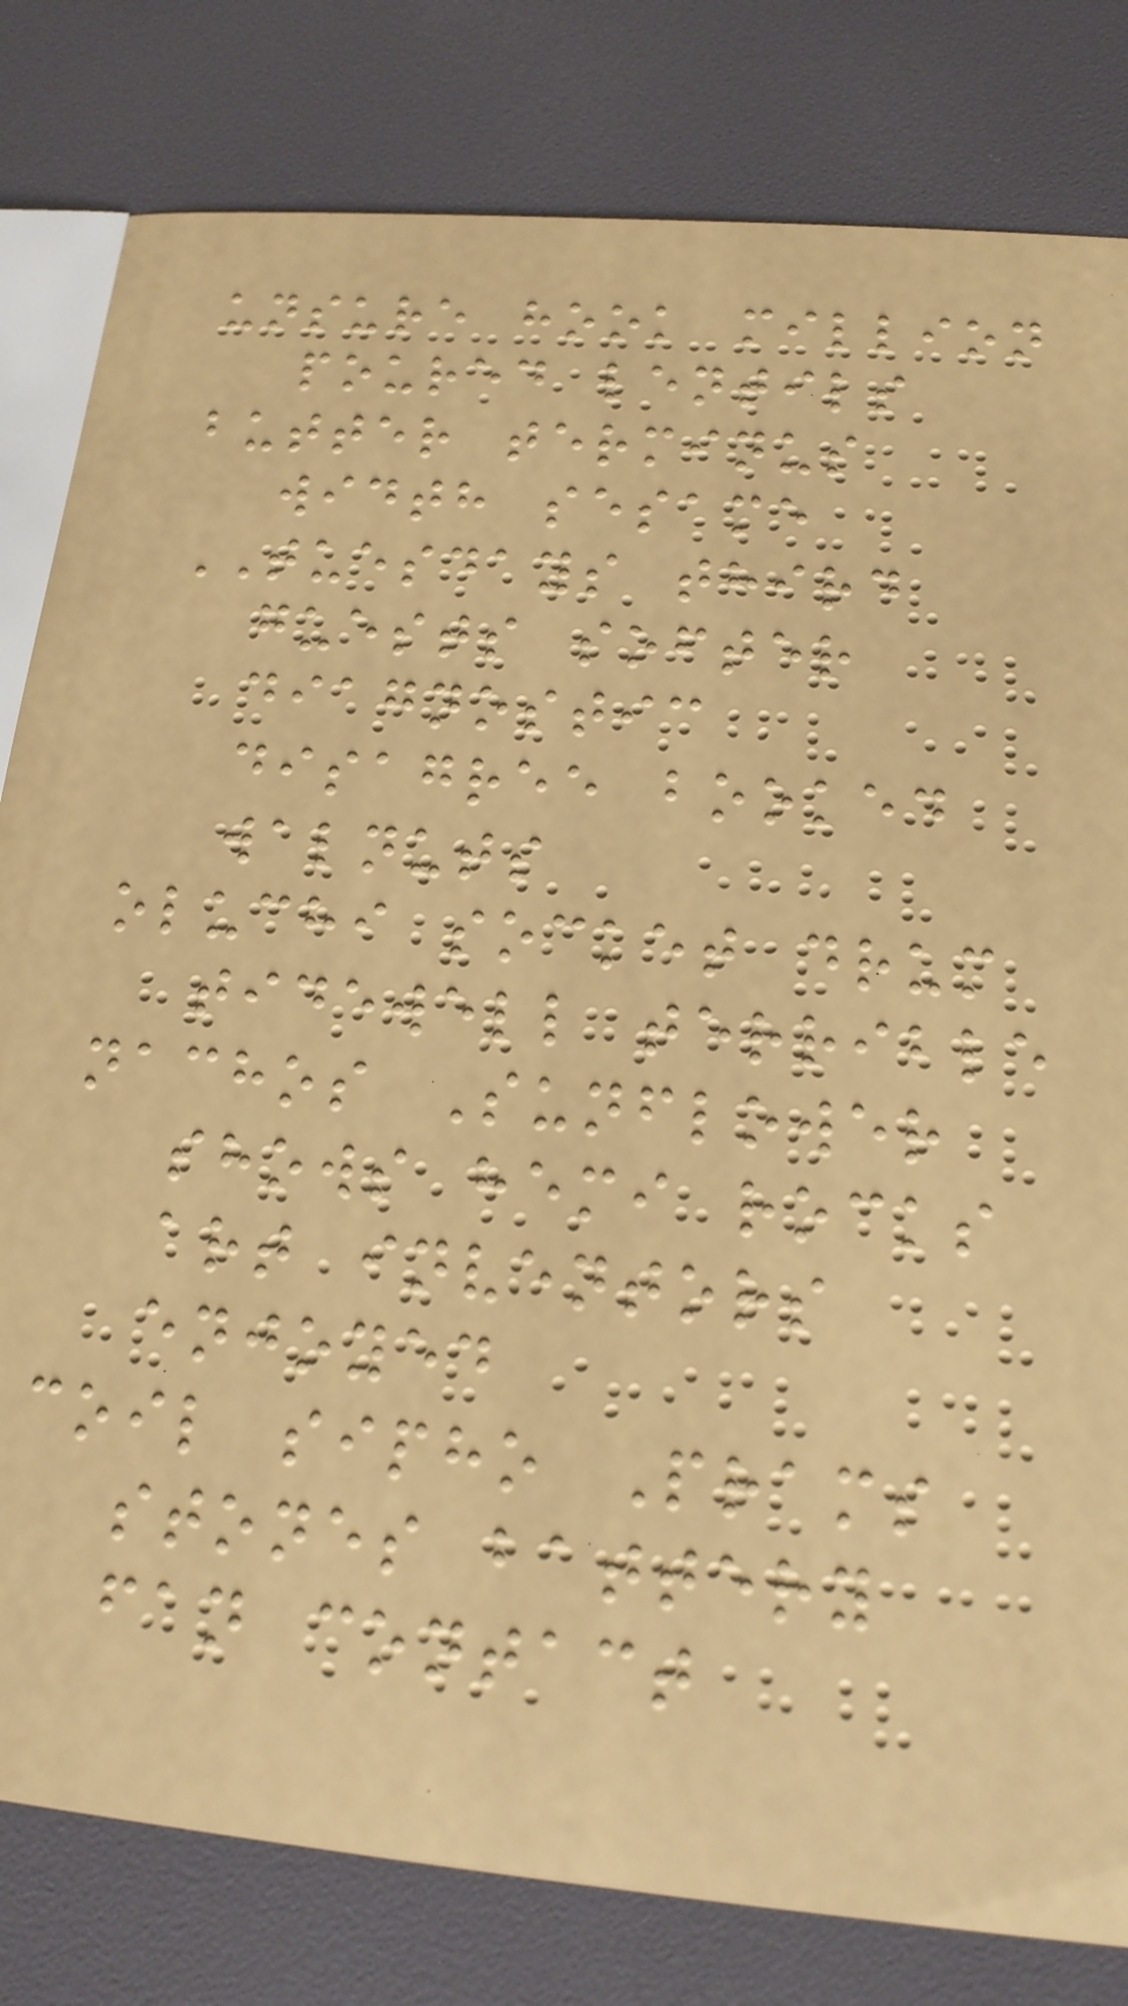unsure hook million
poured lentils
butter terminus
width sesame
TUESDAYS third
guests softer
diagnostic
disagree booked
walnuts
oluchi socket drum
tidewell terrible
nachos Sunflower
shows hemi rocks
art inventors
enjoyed
coil sipho Prams
stones battery
fan contact
